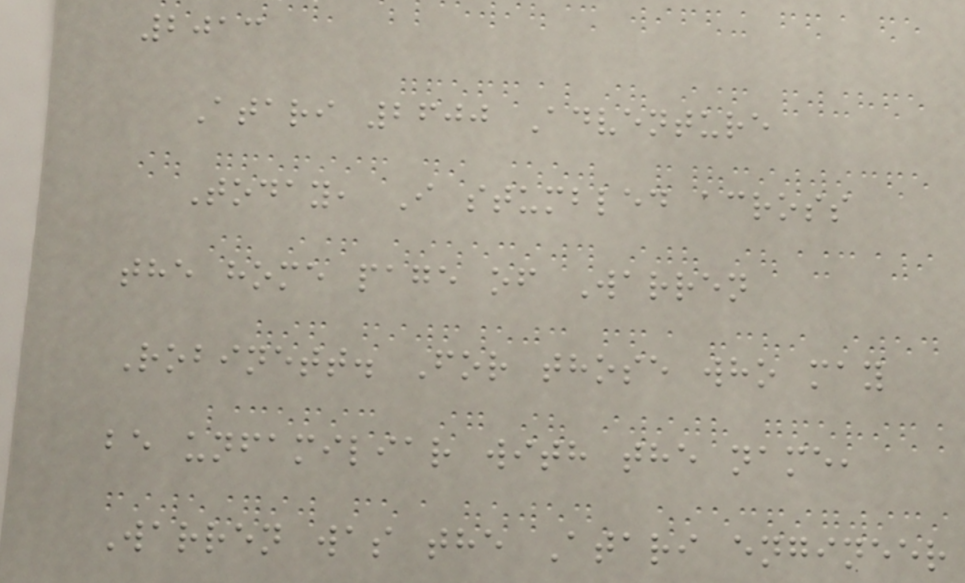2013
Atari 2600 Adventure
Today, I stumbled across
the home page of Warren
Robinett. For those who may
be unfamiliar with the name,
Warren was the Atari engineer
